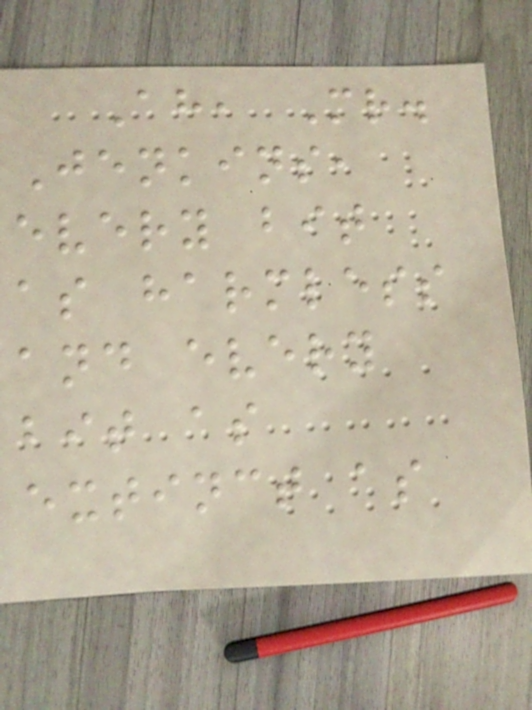Ah, Mr.
Jenkins,
every bit
as harmless
and every
bit as
extinct as
